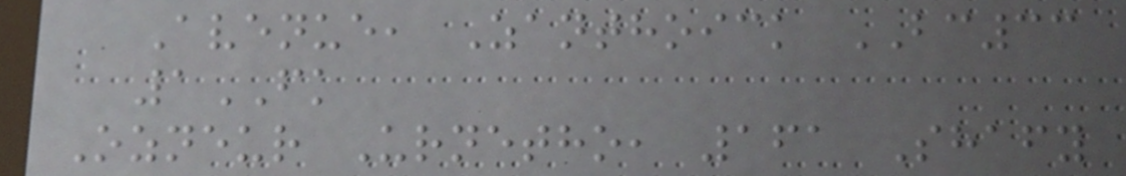Avenue, Zanthoick BC33
1FK
Ozneur Urnetho, 161 Shafy
